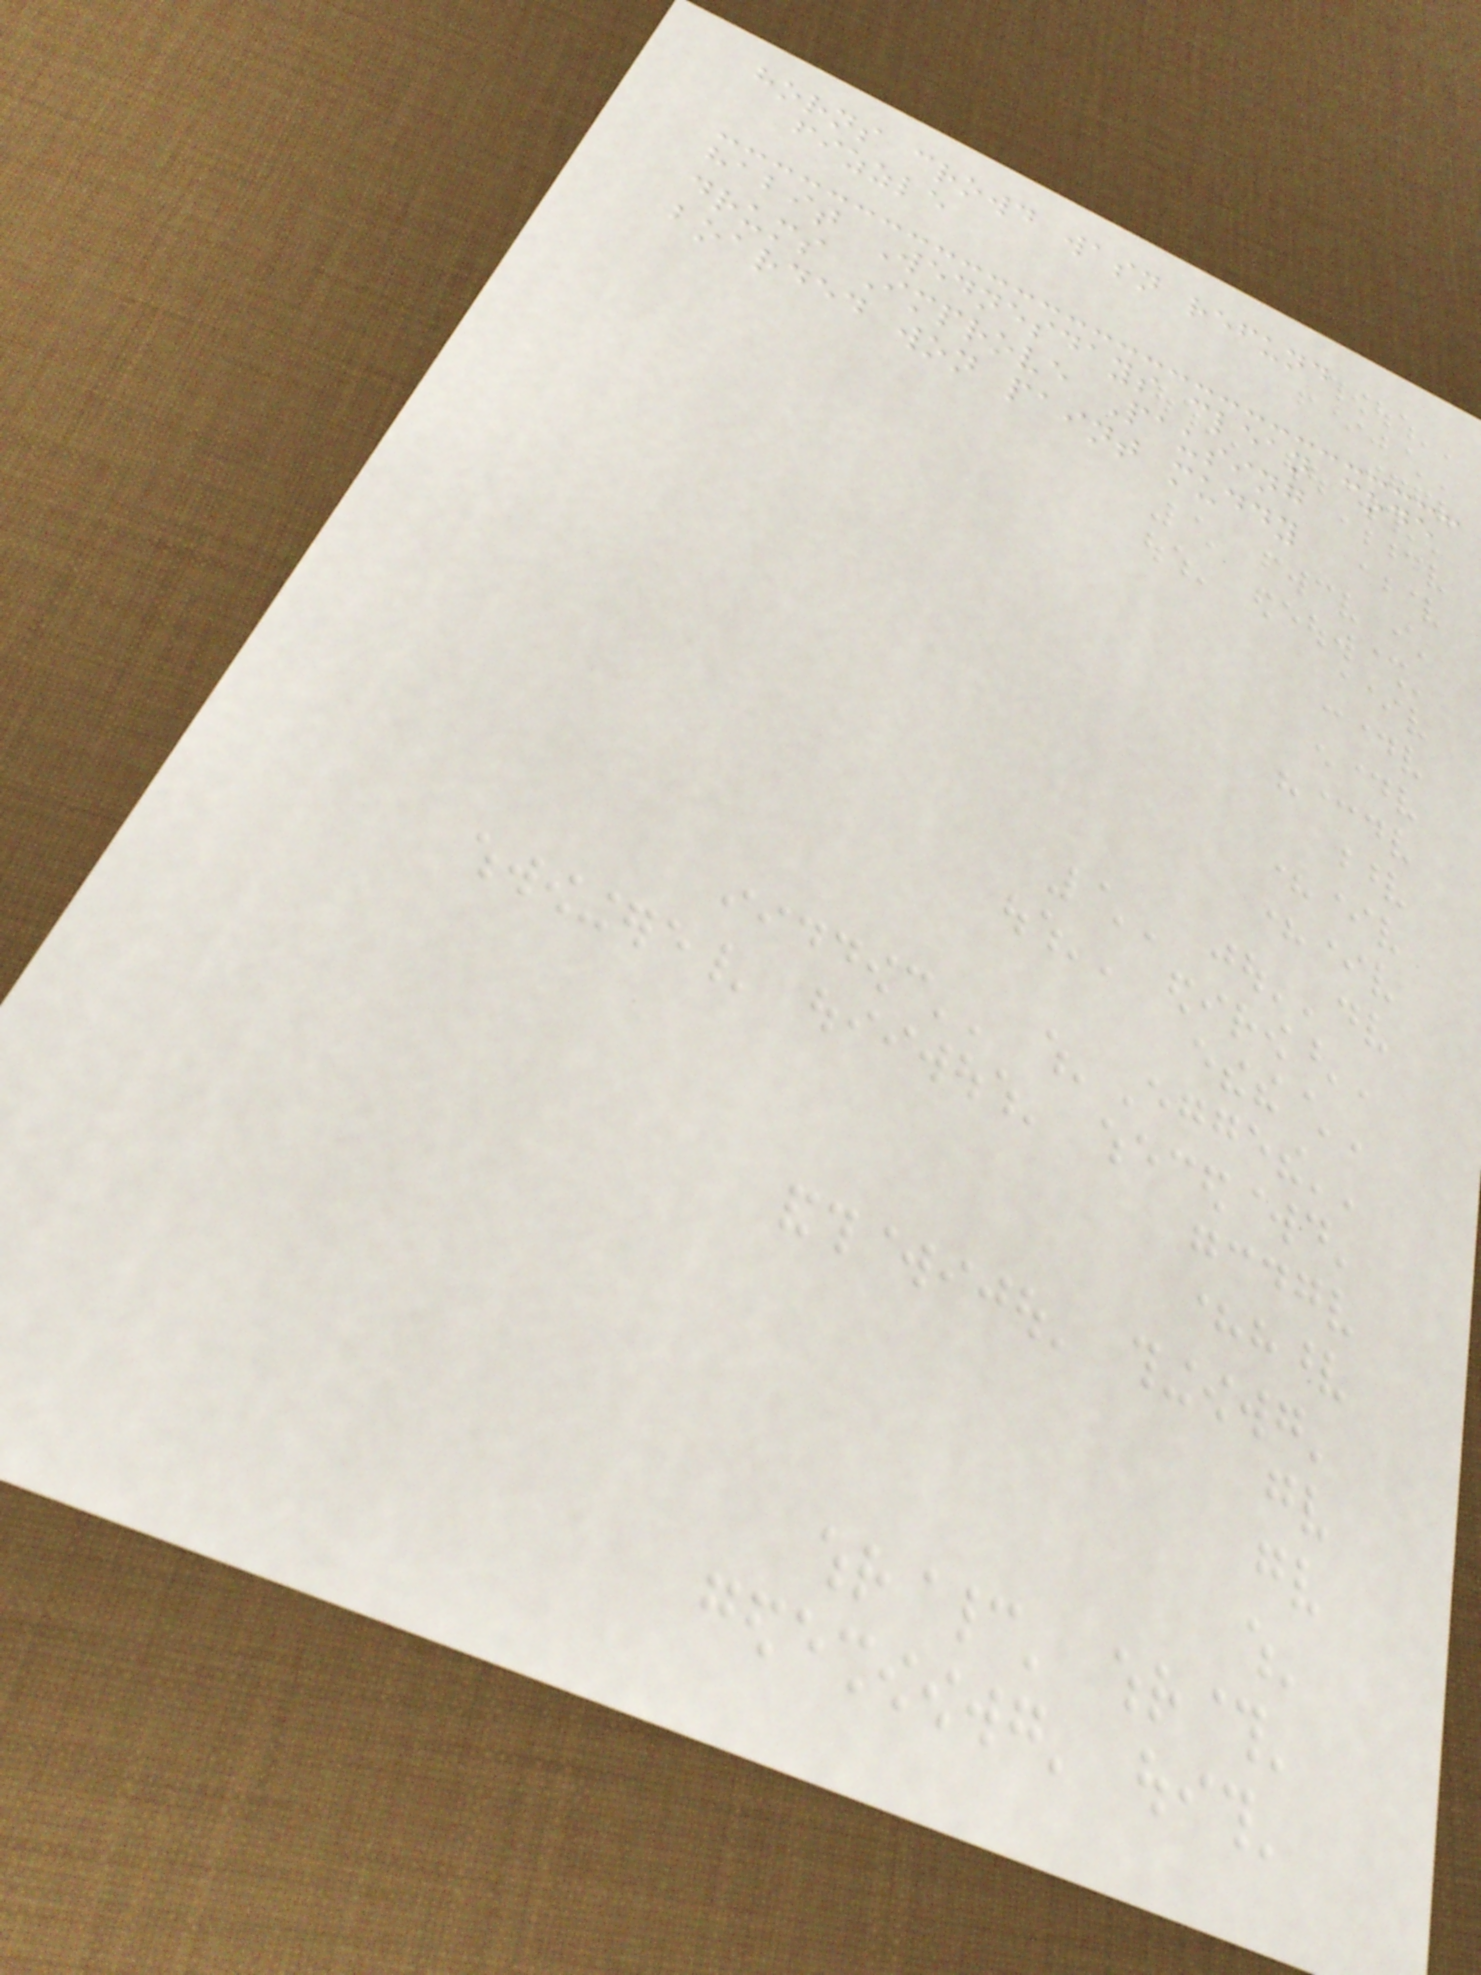horns crowd wasn refund
fizzle
habit Wednesdays clean code
drums Improve Pausing
boarded won paint muddy
